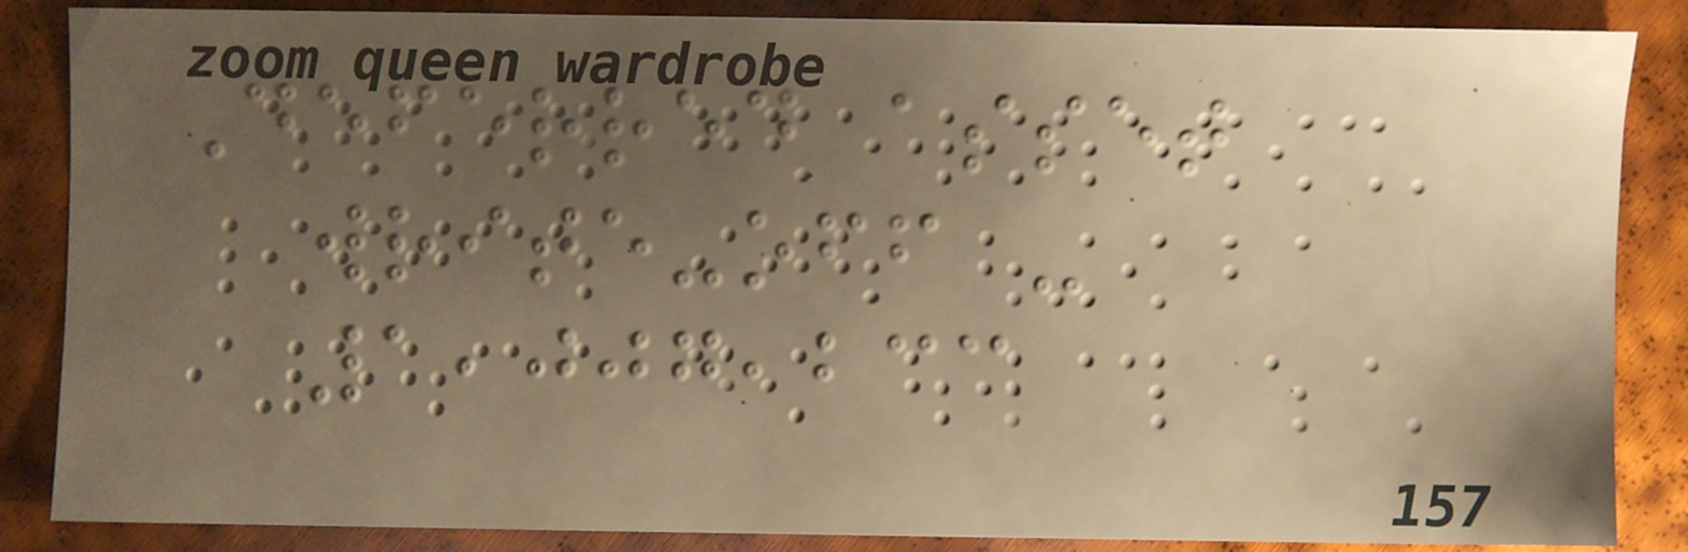Deferred asset
write-off -
1,007,233
